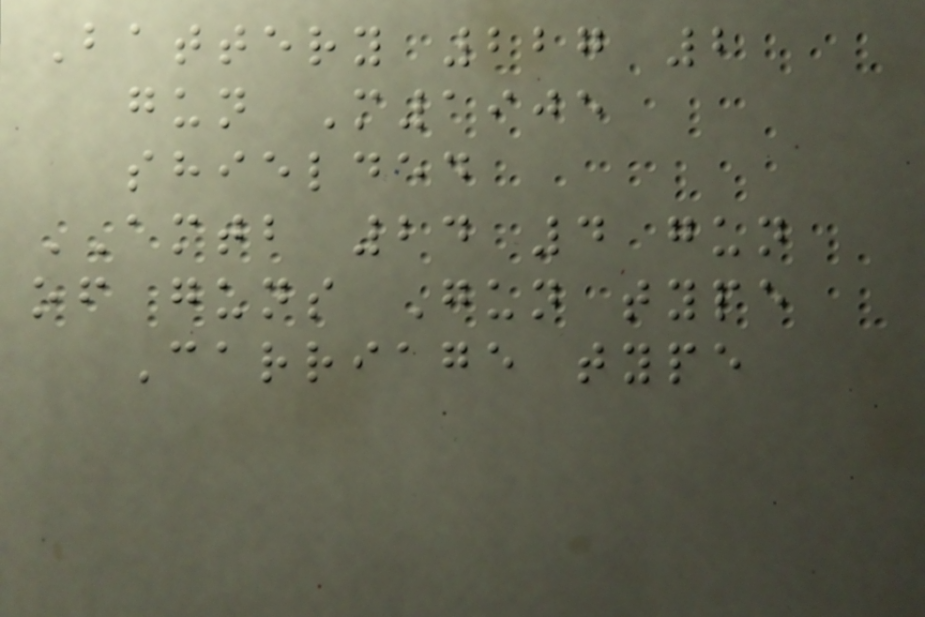Battery 227 2
gun M1905
shielded
AMTB 24 4 gun
of guns Gun type
Carriage type
